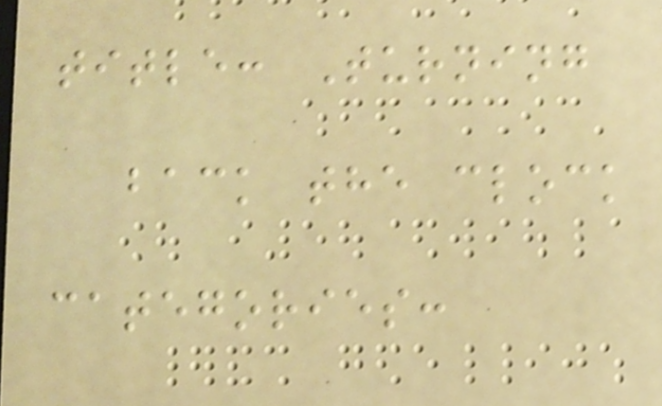title: Turning
back the clock
categories:
